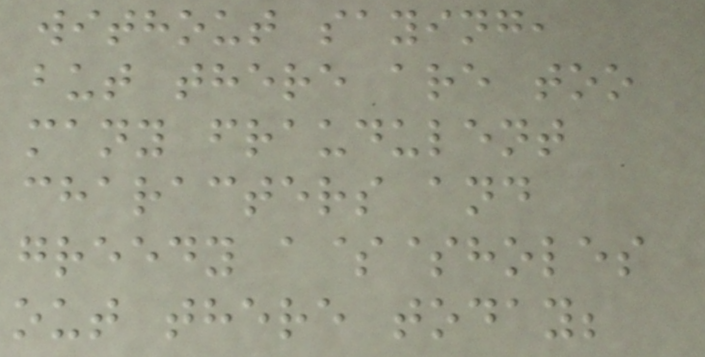without saying,
but there are too
many fraudulent
characters and
greedy a$$holes
out there today;
